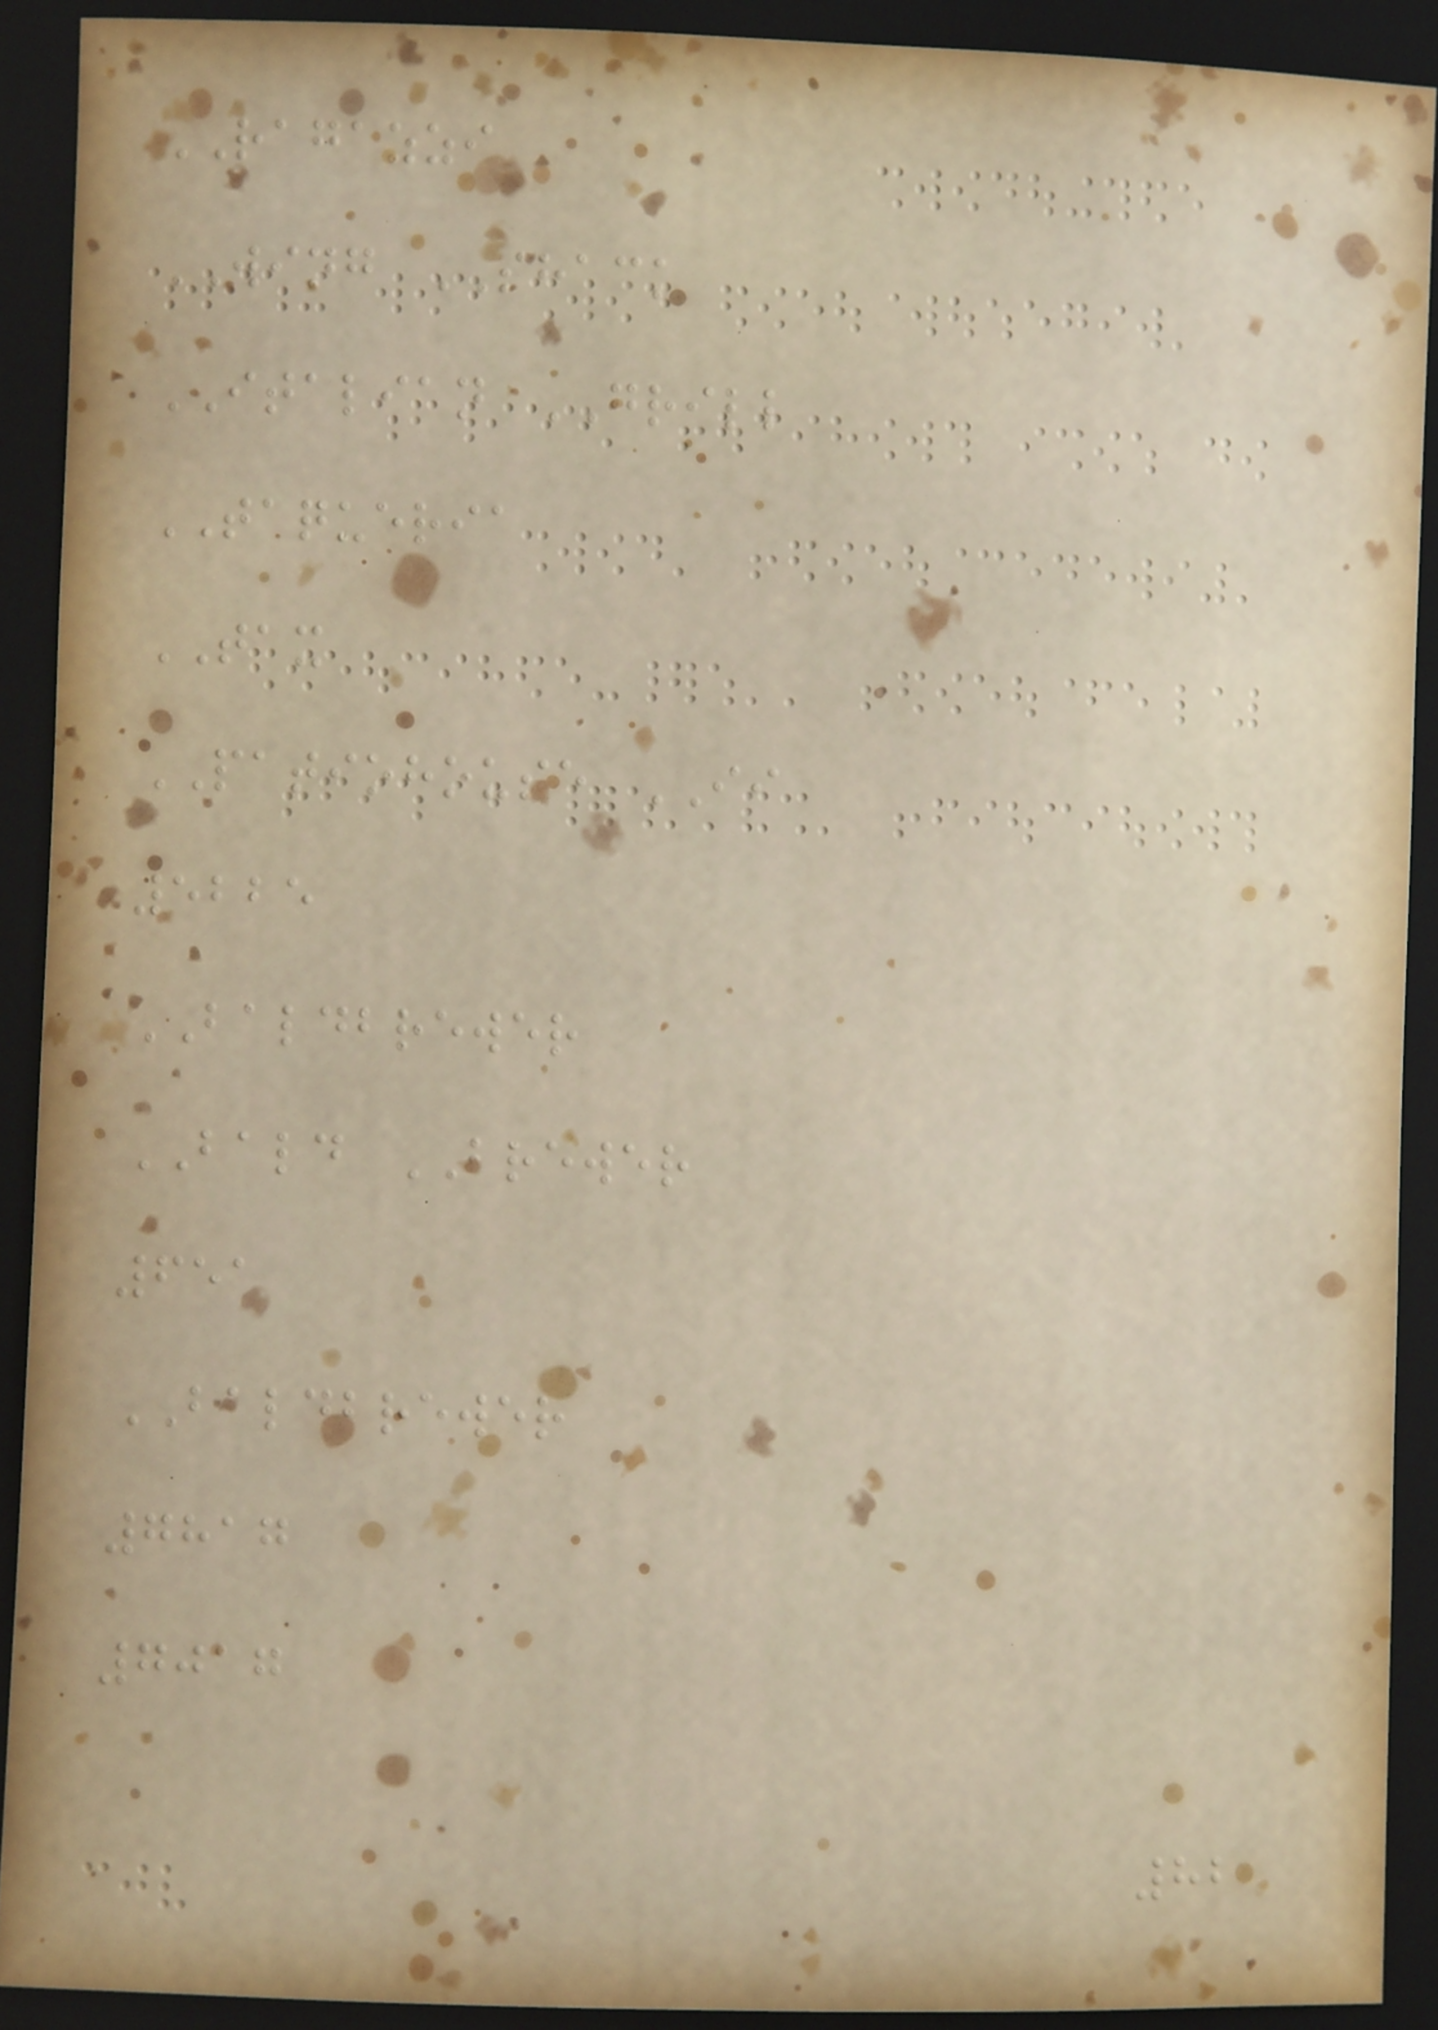RAGAZZI
WING SHACK
ITALIAN GRILL
TAQUERIA
TAX
PATIOHOUSE II
5225
BALDBREWER
BALD BREWER
651
BALDBREWER
7817
7017
82
